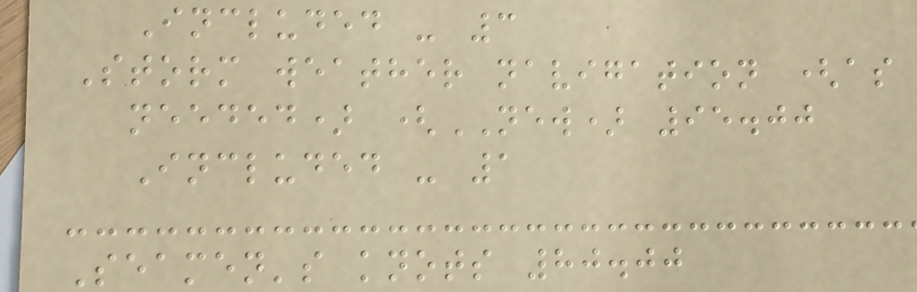Included - 3
Storm weather navigation (as
needed) (NEW) 95.00
Included - 1
Seamen's knots 80.00
